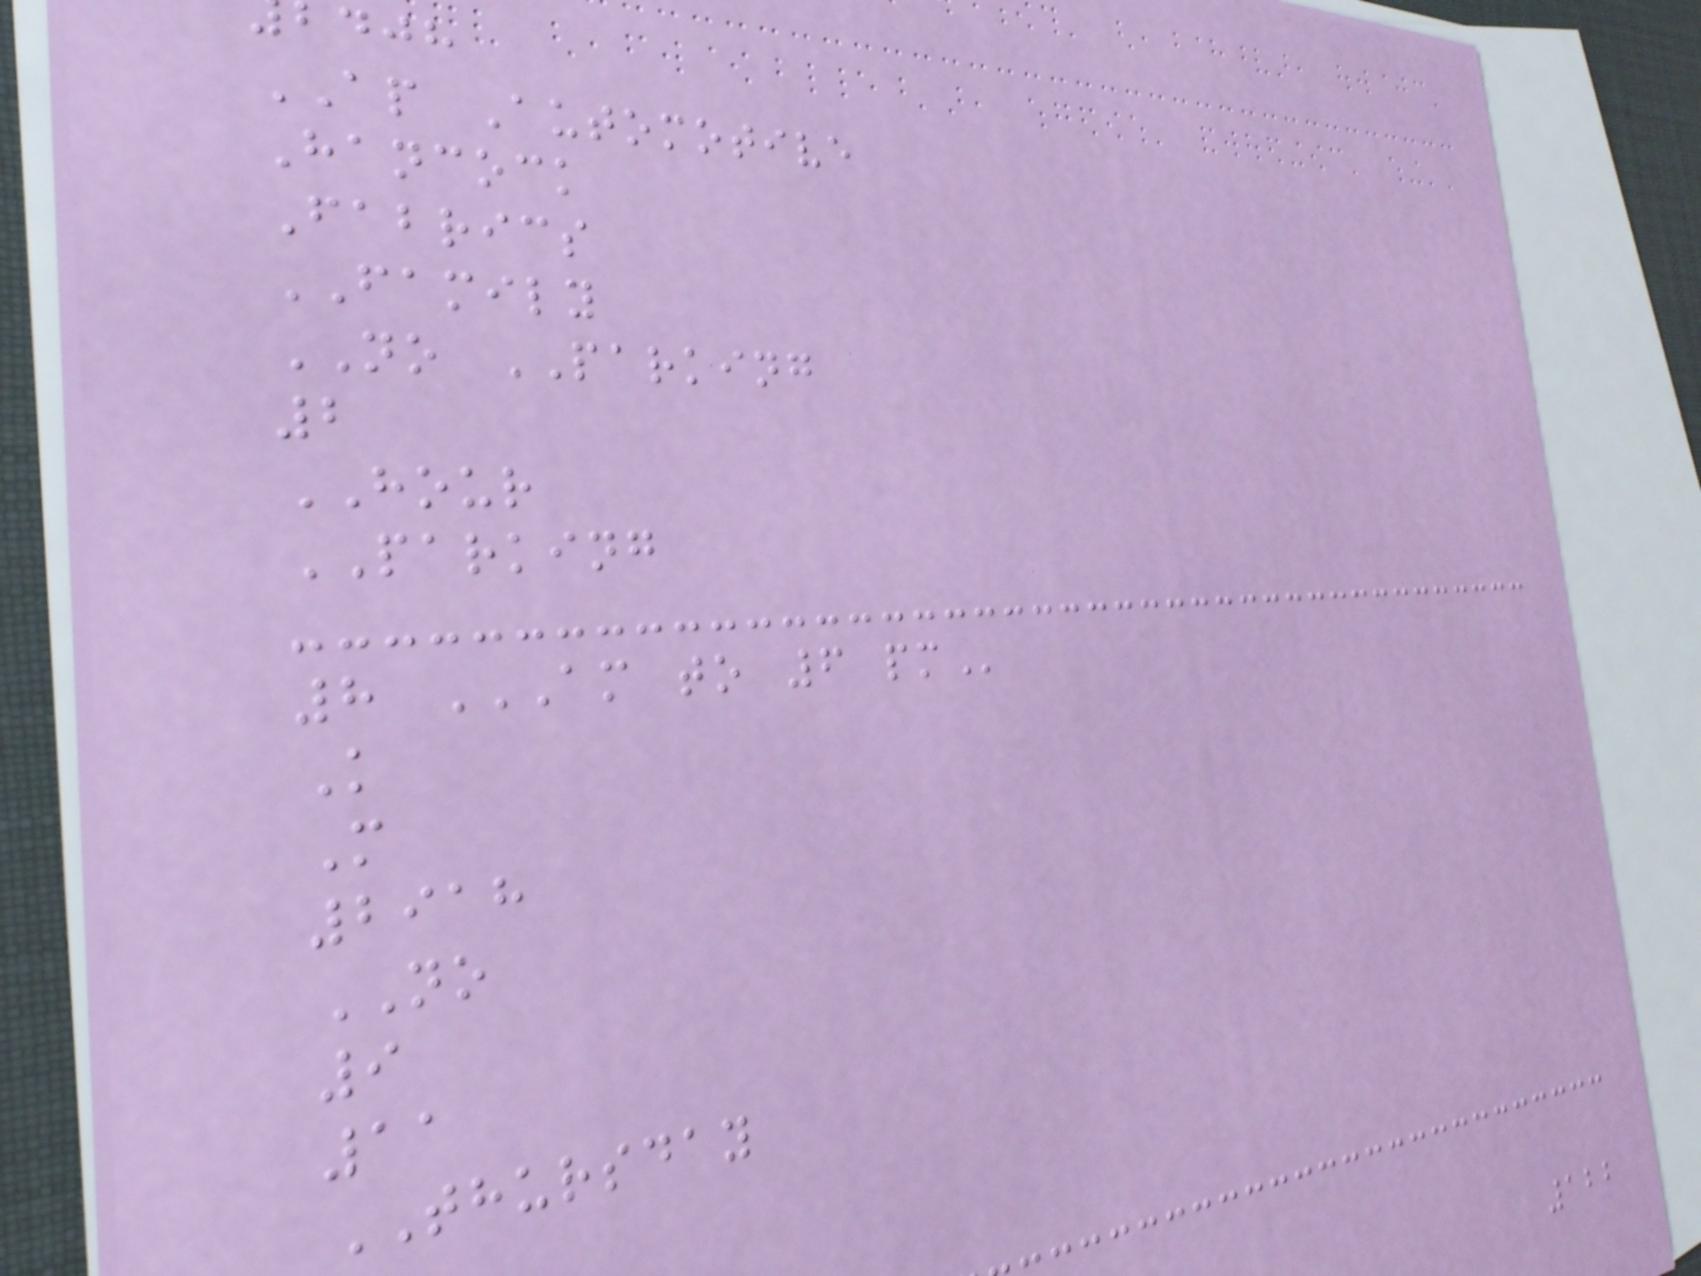AP Automotive
Hancock
Fabrics
FAMILY
NO PARKING
2
HOUR
PARKING
8 AM TO 6 PM
K
M
2918
NO
9
11
THURSDAY
122
